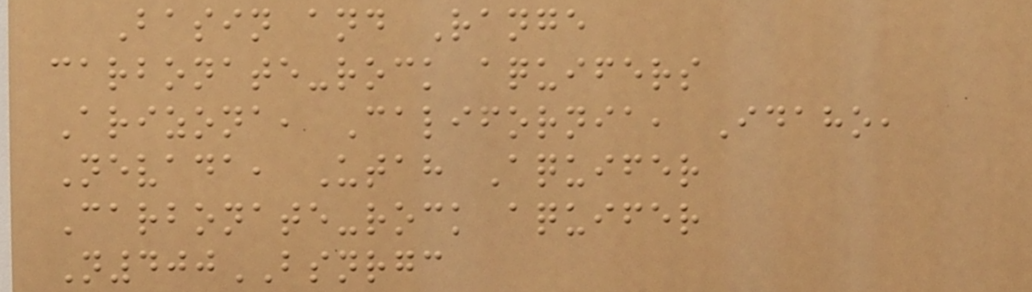Basin and Range
carbonate-rock aquifers
Arizona, California, Idaho,
Nevada, Utah Aquifer
Carbonate-rock aquifer
N400BSNRGC
